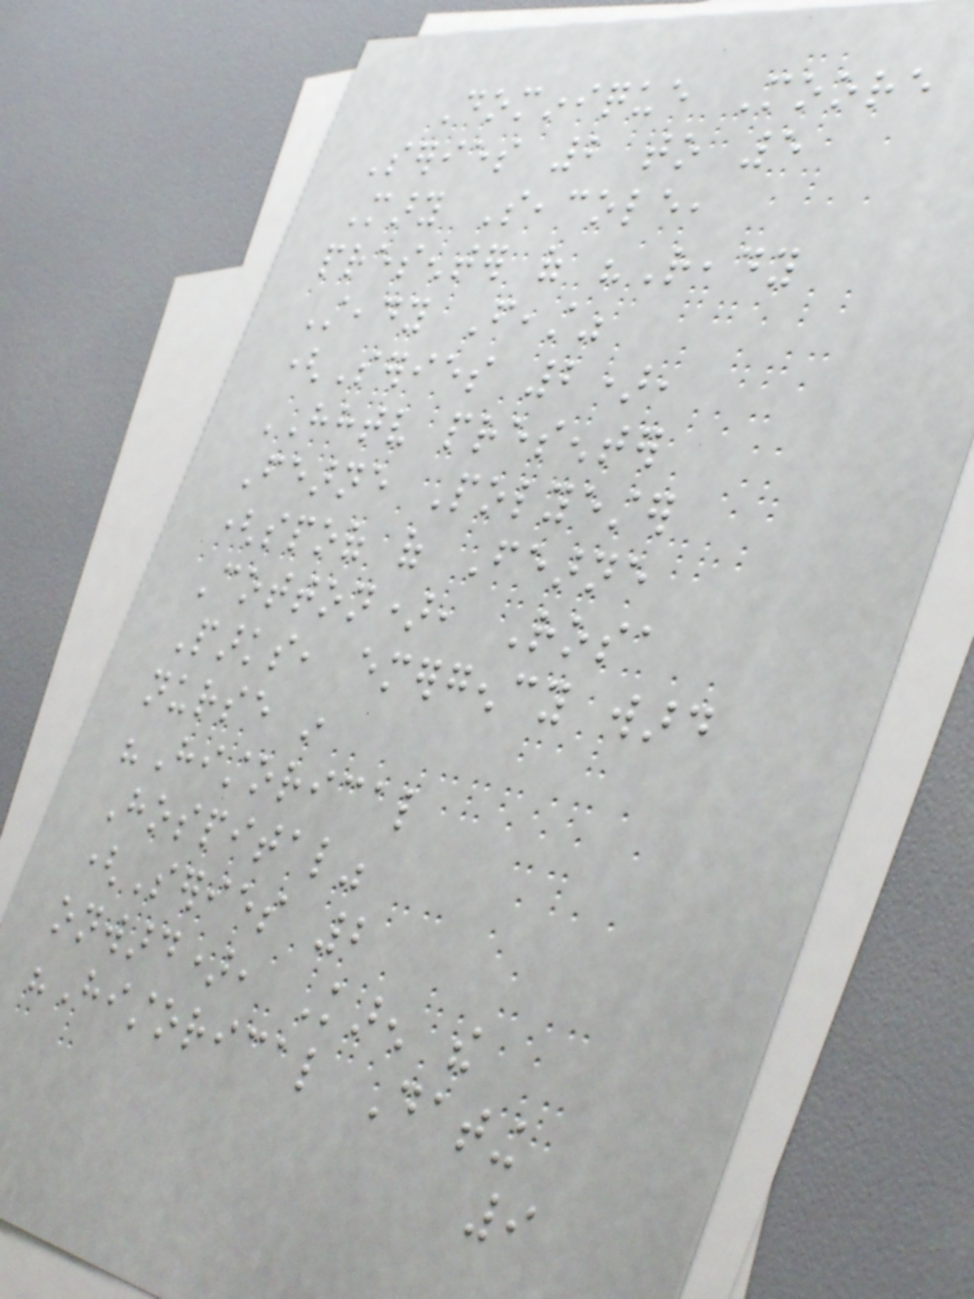Dominique Moore
Series 2 to 5
Mary Seacole,
presenter of "Ready
Steady Feast"
(Series 2),
HHTV presenter
Fearne Polyester
(spoof of Fearne
Cotton), Rosa
Parks, emergency ward
nurse in
"Historical
Hospital"
(Series 2
onward), Karen the
"Historical Dating
9
